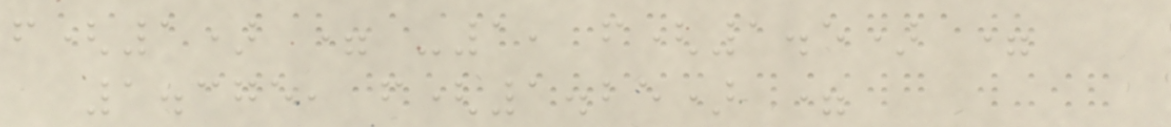f(1) = -1, f(1.5) =
1.375, f(1.25) =
